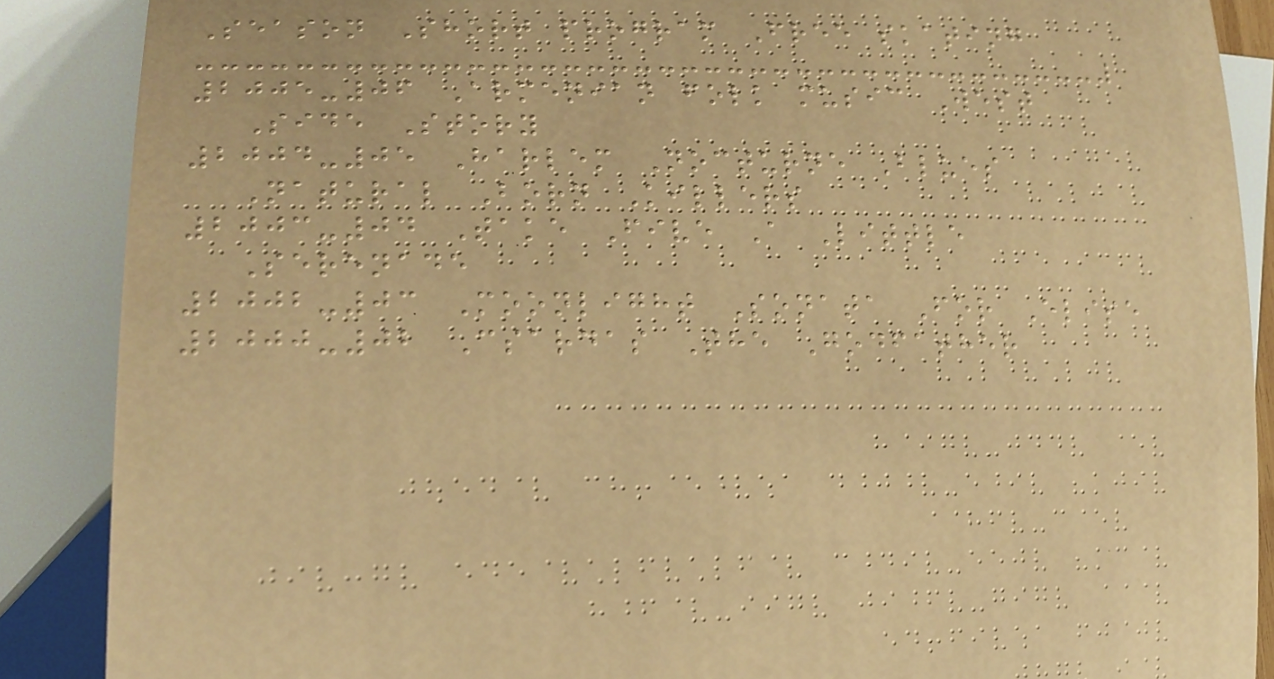Season Short program Free skating
2005-06 Armenian folk music West
Side Story
2004-05 Harlem Nocturne Blues
Natural Born Killers
2003-04 Take Five A Little
Serenade
2002-03 Moonlight Sonata For Elise
2000-02 Csardas The Godfather
